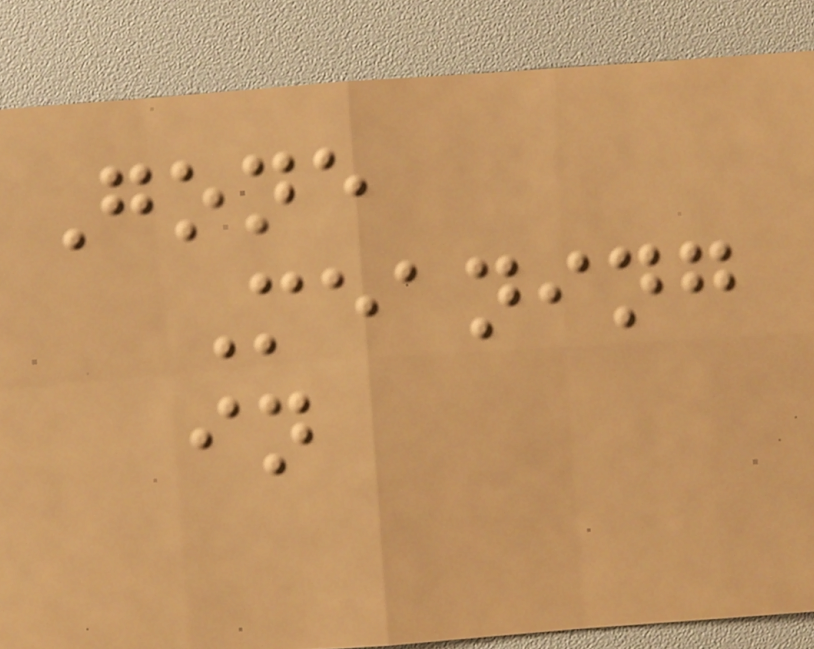Gone
Meaning
in
